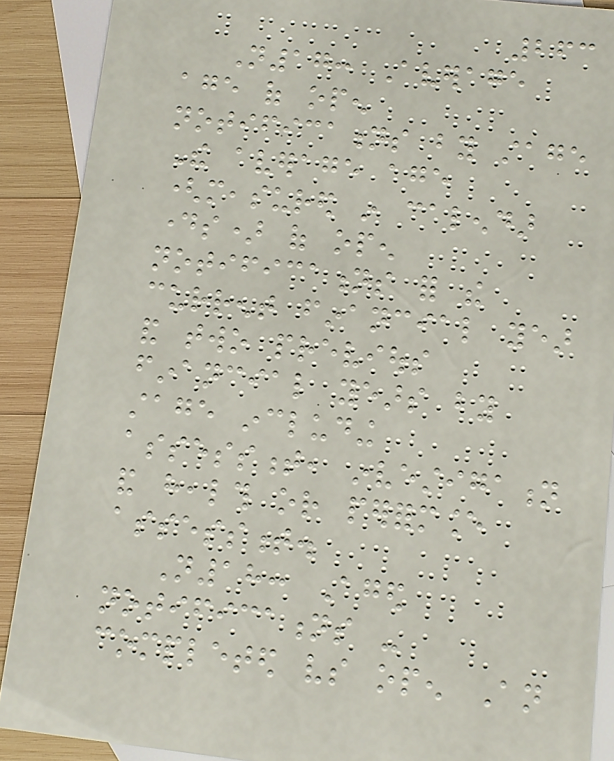263
N17: Average
age of open
notifications by stage
The average age
(measured in calendar
days) of open
notifications for the
current financial year
and two previous
financial years by
stage including
assessment, investigation
and health or performance
assessment.
N18: Aged
notifications -
completed vs open An
